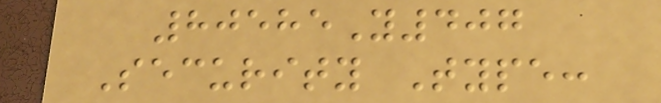80585Y407
Security Type:
